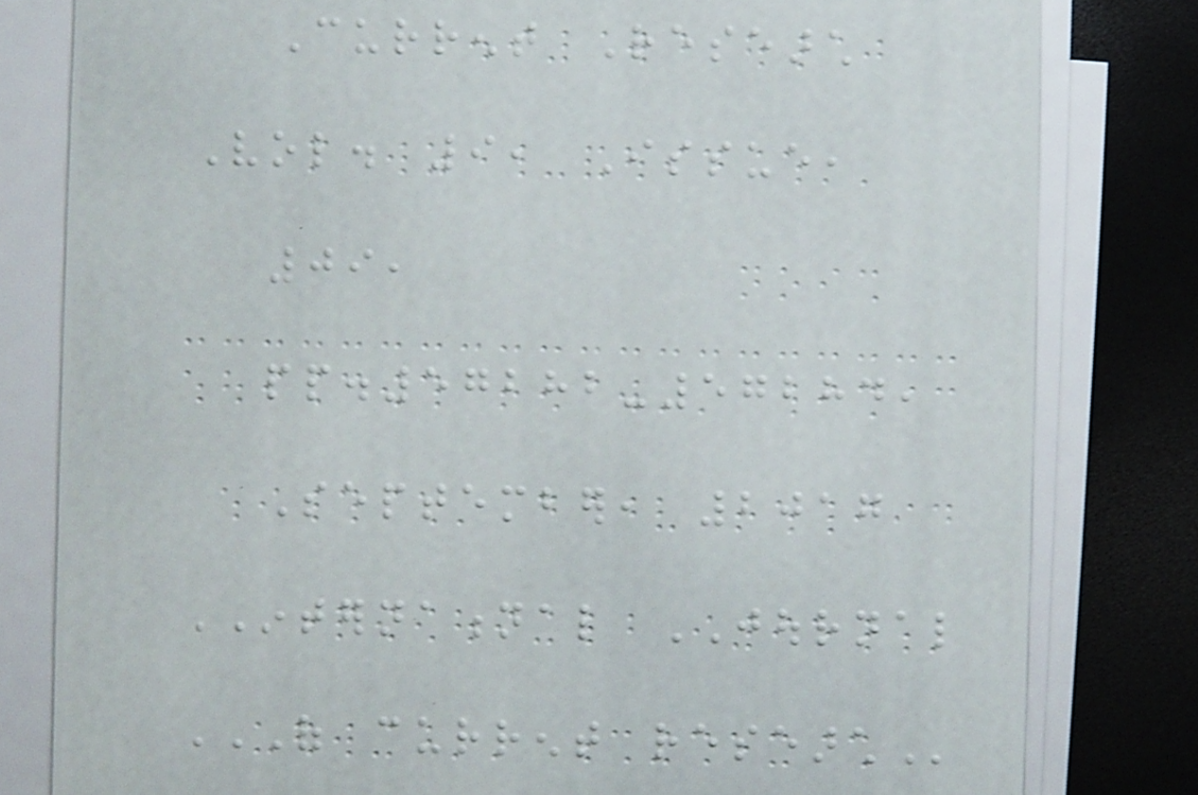Current Research
Vol. 9, Issue,
09,
pp.57282-57284,
September, 2017
INTERNATIONAL JOURNAL
OF CURRENT RESEARCH
